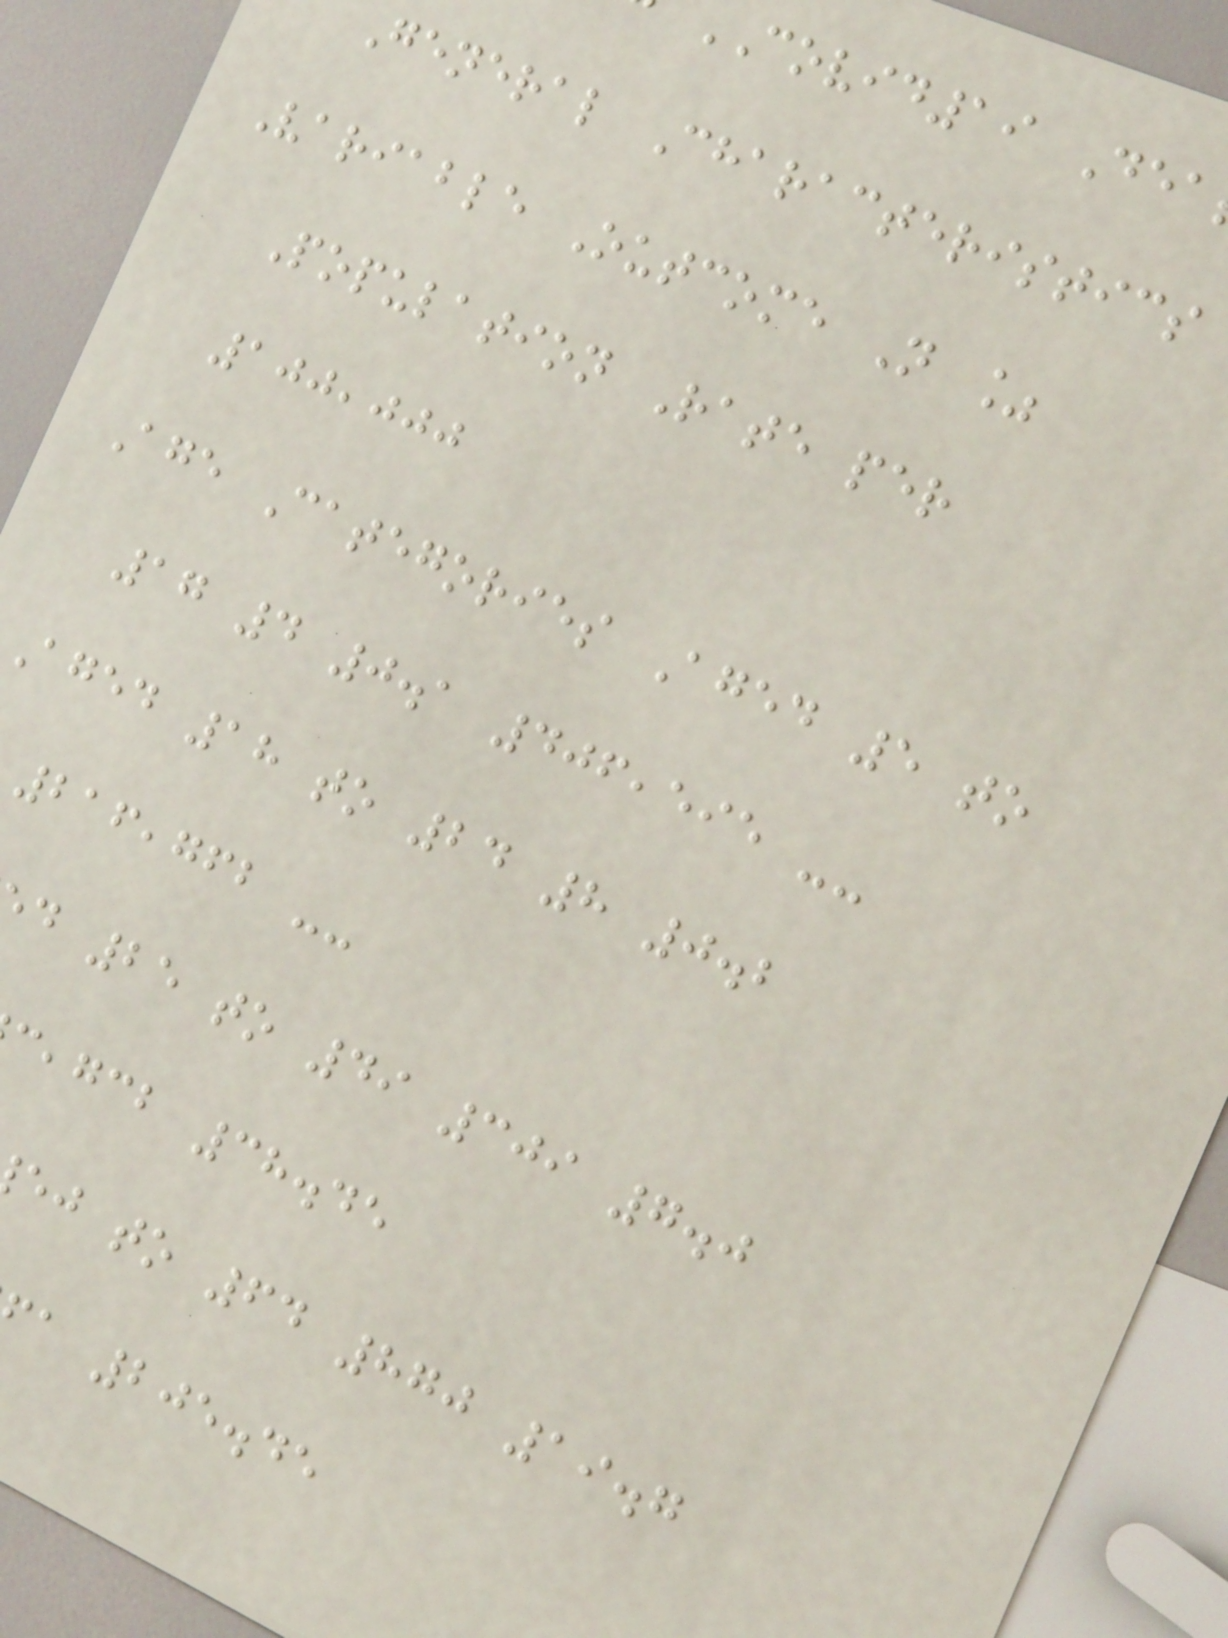COVID19 Dea
General Characteristics
Variable Outcome N %
Population Rate per
100,000
Age Categories Aged 5 to
17 4 0.1 406,595 --
Aged 18 to 24 8 0.2
216,762 --
d 25 to 49 309 7.0
,gcb 38.45
ej to 64 870 19.7
a 205.45
